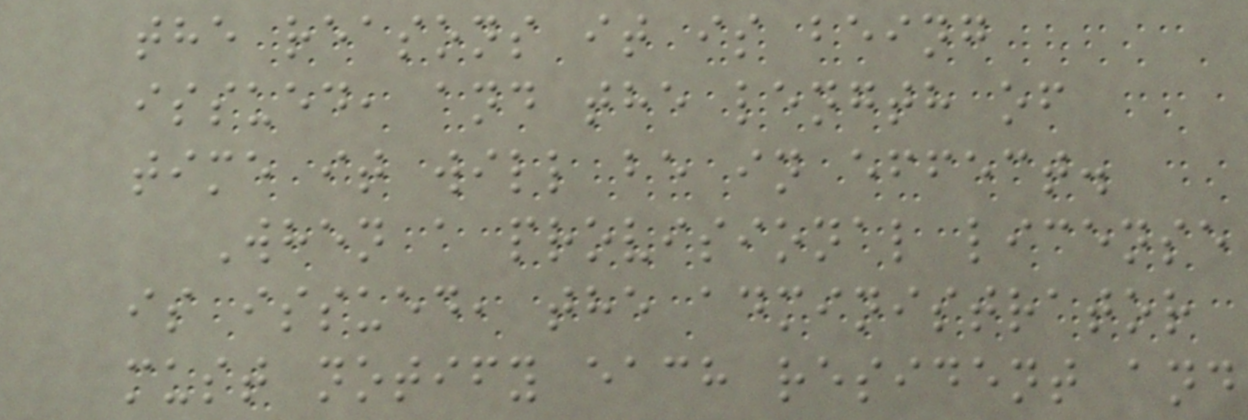the reasons it is being
issued, and the length of
time it will be in effect.
When a provisional license
is issued, the administrator
must notify each resident and
